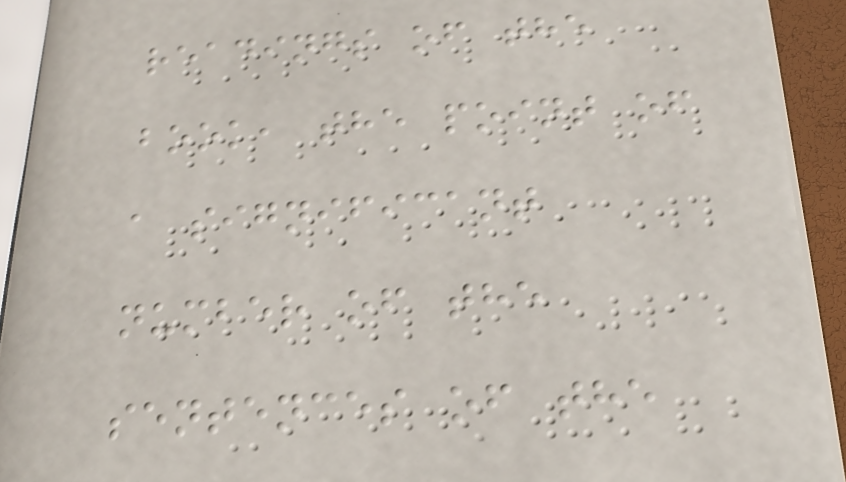readings of the
book, the point of
a significant
number of the
sentences of the
